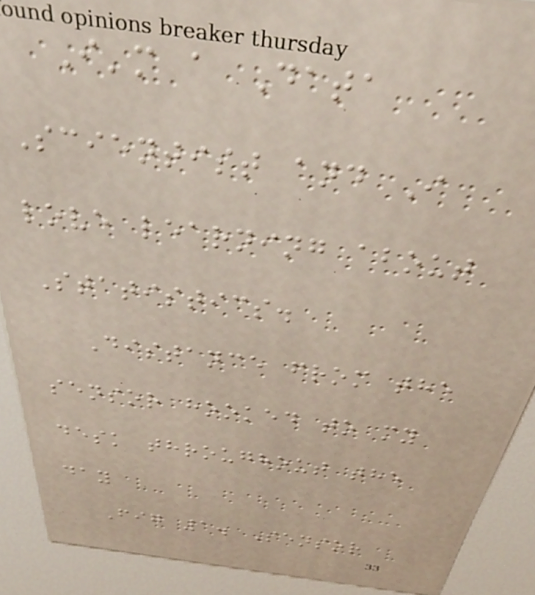I'm a Data
Scientist and I
love learning about
Statistics.
Distance from the
sensor hooked to my
desk throughout the
day
Fig 1. Sensor
